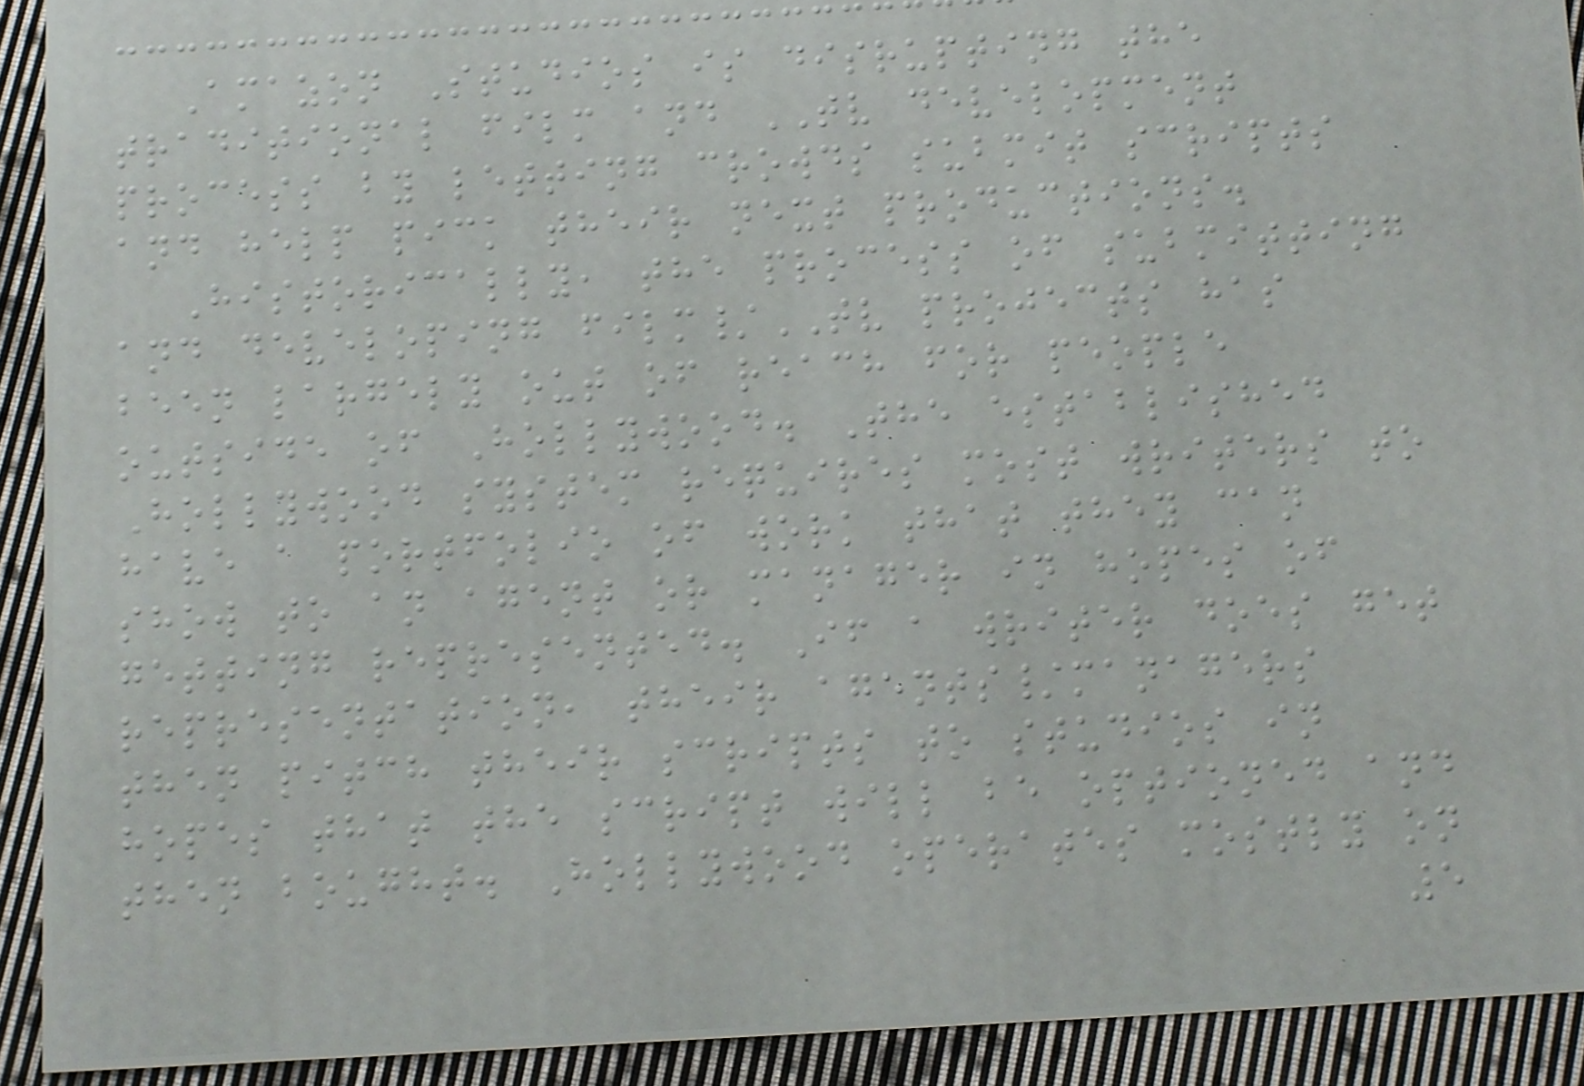Amazon Studios is disrupting the
traditional film and TV development
process by letting crowds submit scripts
and help pick their next productions.
Historically, the process of submitting
and developing film/TV projects has
been largely out of reach for people
outside of Hollywood. The established
Hollywood system requires most writers to
have a portfolio of work that they can
show to an agent or manager in hopes of
getting represented. If a writer does get
representation, their agents/managers
then pitch their scripts to studios in
hopes that the script will be optioned and
then bought. Hollywood operates mostly on
5
